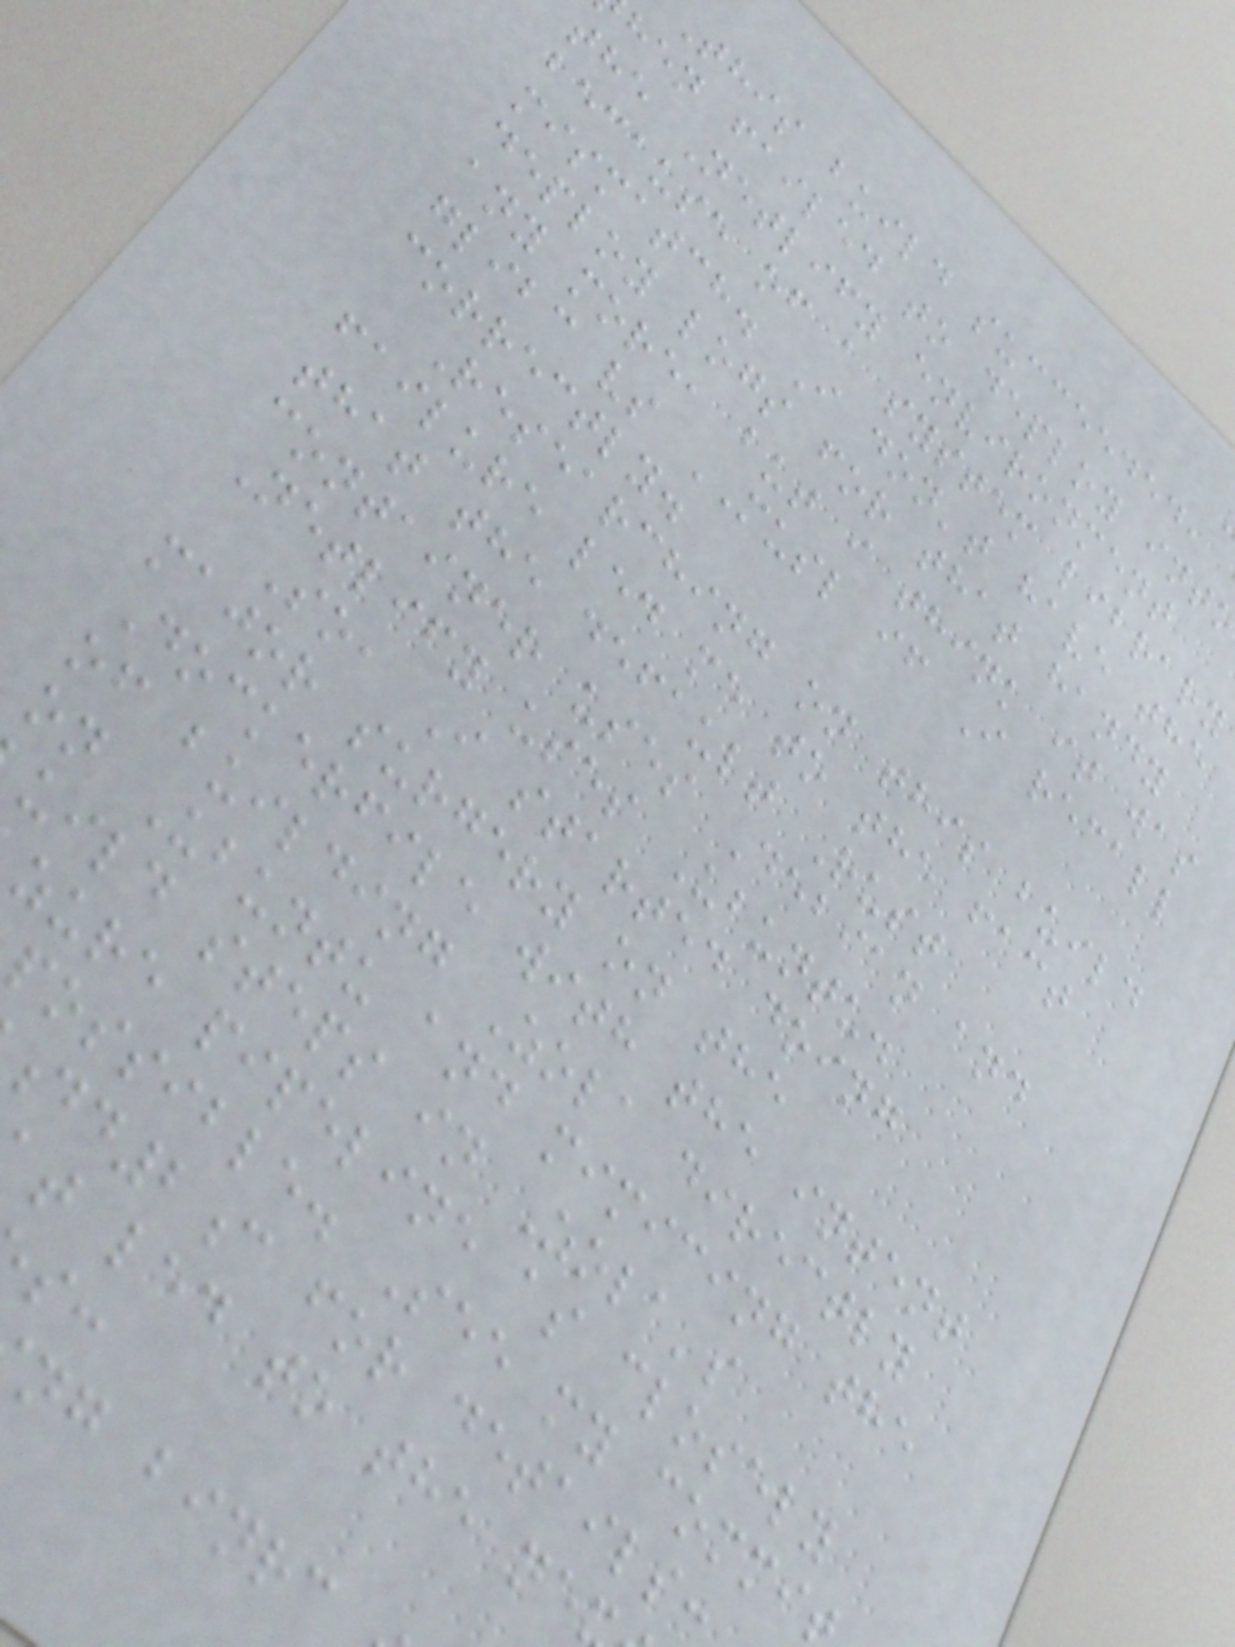This build succeeded,
hen failed to deploy int
the Netlify environment
because of a system library
mismatch. I don't have the
deploy logs for that handy
any more, but i think it was
glibc vs MUSL if I recall
correctly.
Researching on this build
failure led me to the fact
that the default Rust
container uses Debian and
Netlify uses Ubuntu.
So, I started doing
major surgery on the
Dockerfile with the intent
of building Zola directly
on Ubuntu and mimicing the
uild steps in Zola's
zure pipeline as closely
possible. See my commi
dd2c for details:
t led to the ne
ng binrc
